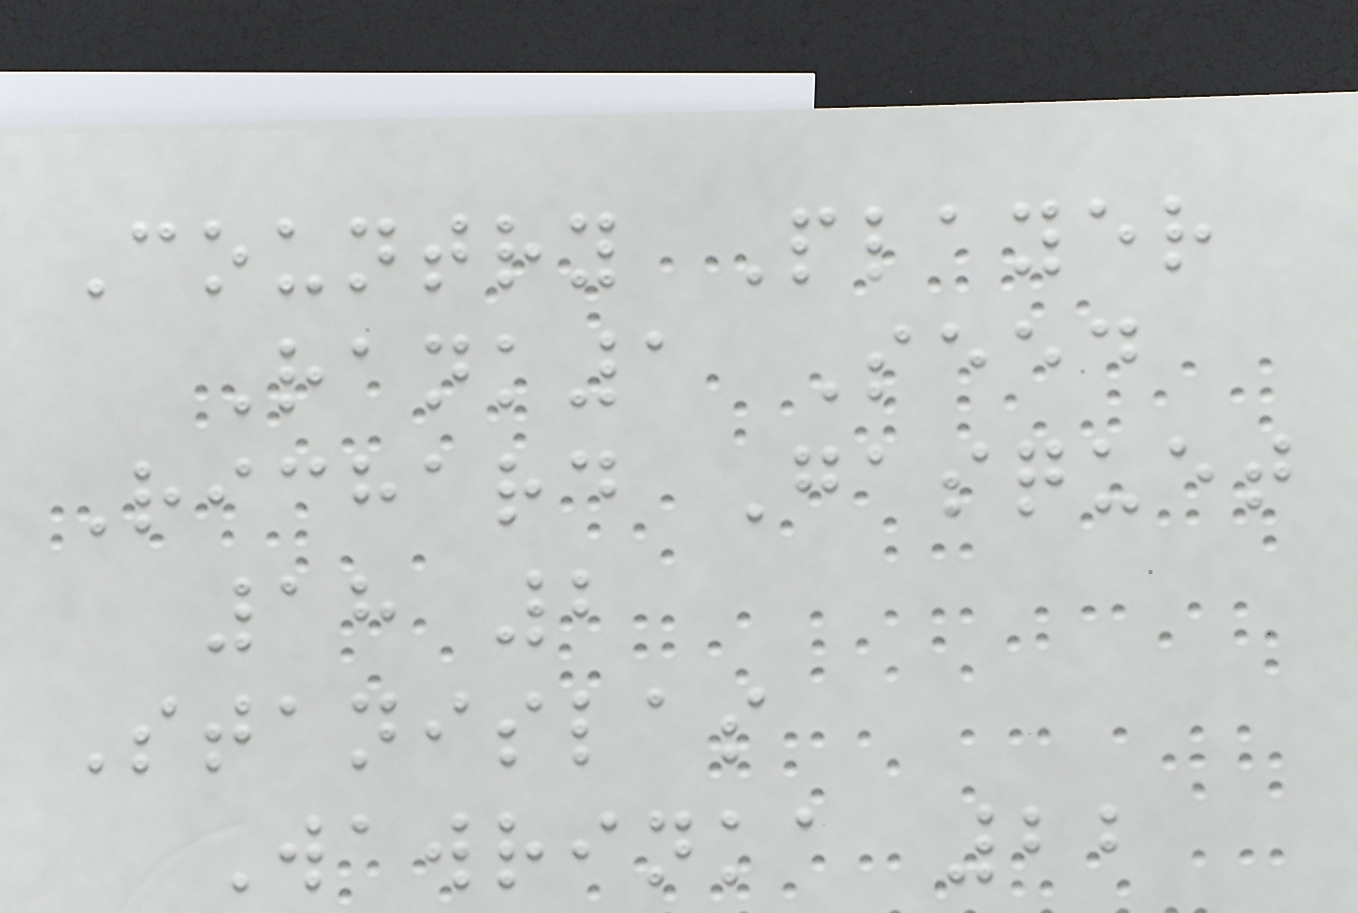Country Player
Rank1 Seed
Richard Gasquet
18 2
Stanislas
Wawrinka 22
